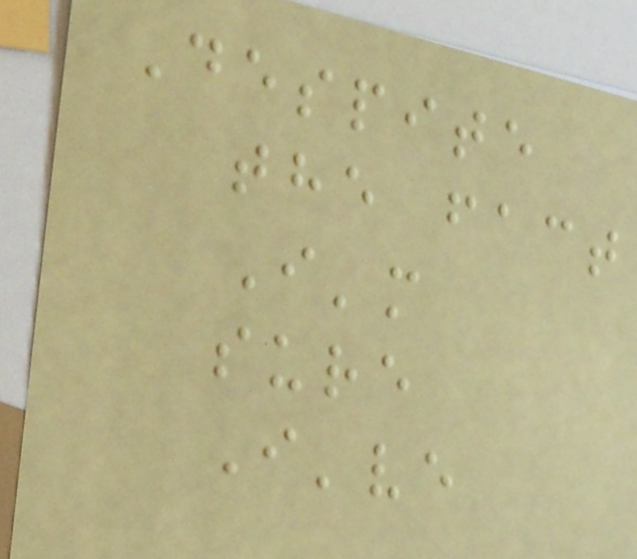Despite
the fact
I'm
sure
I've
